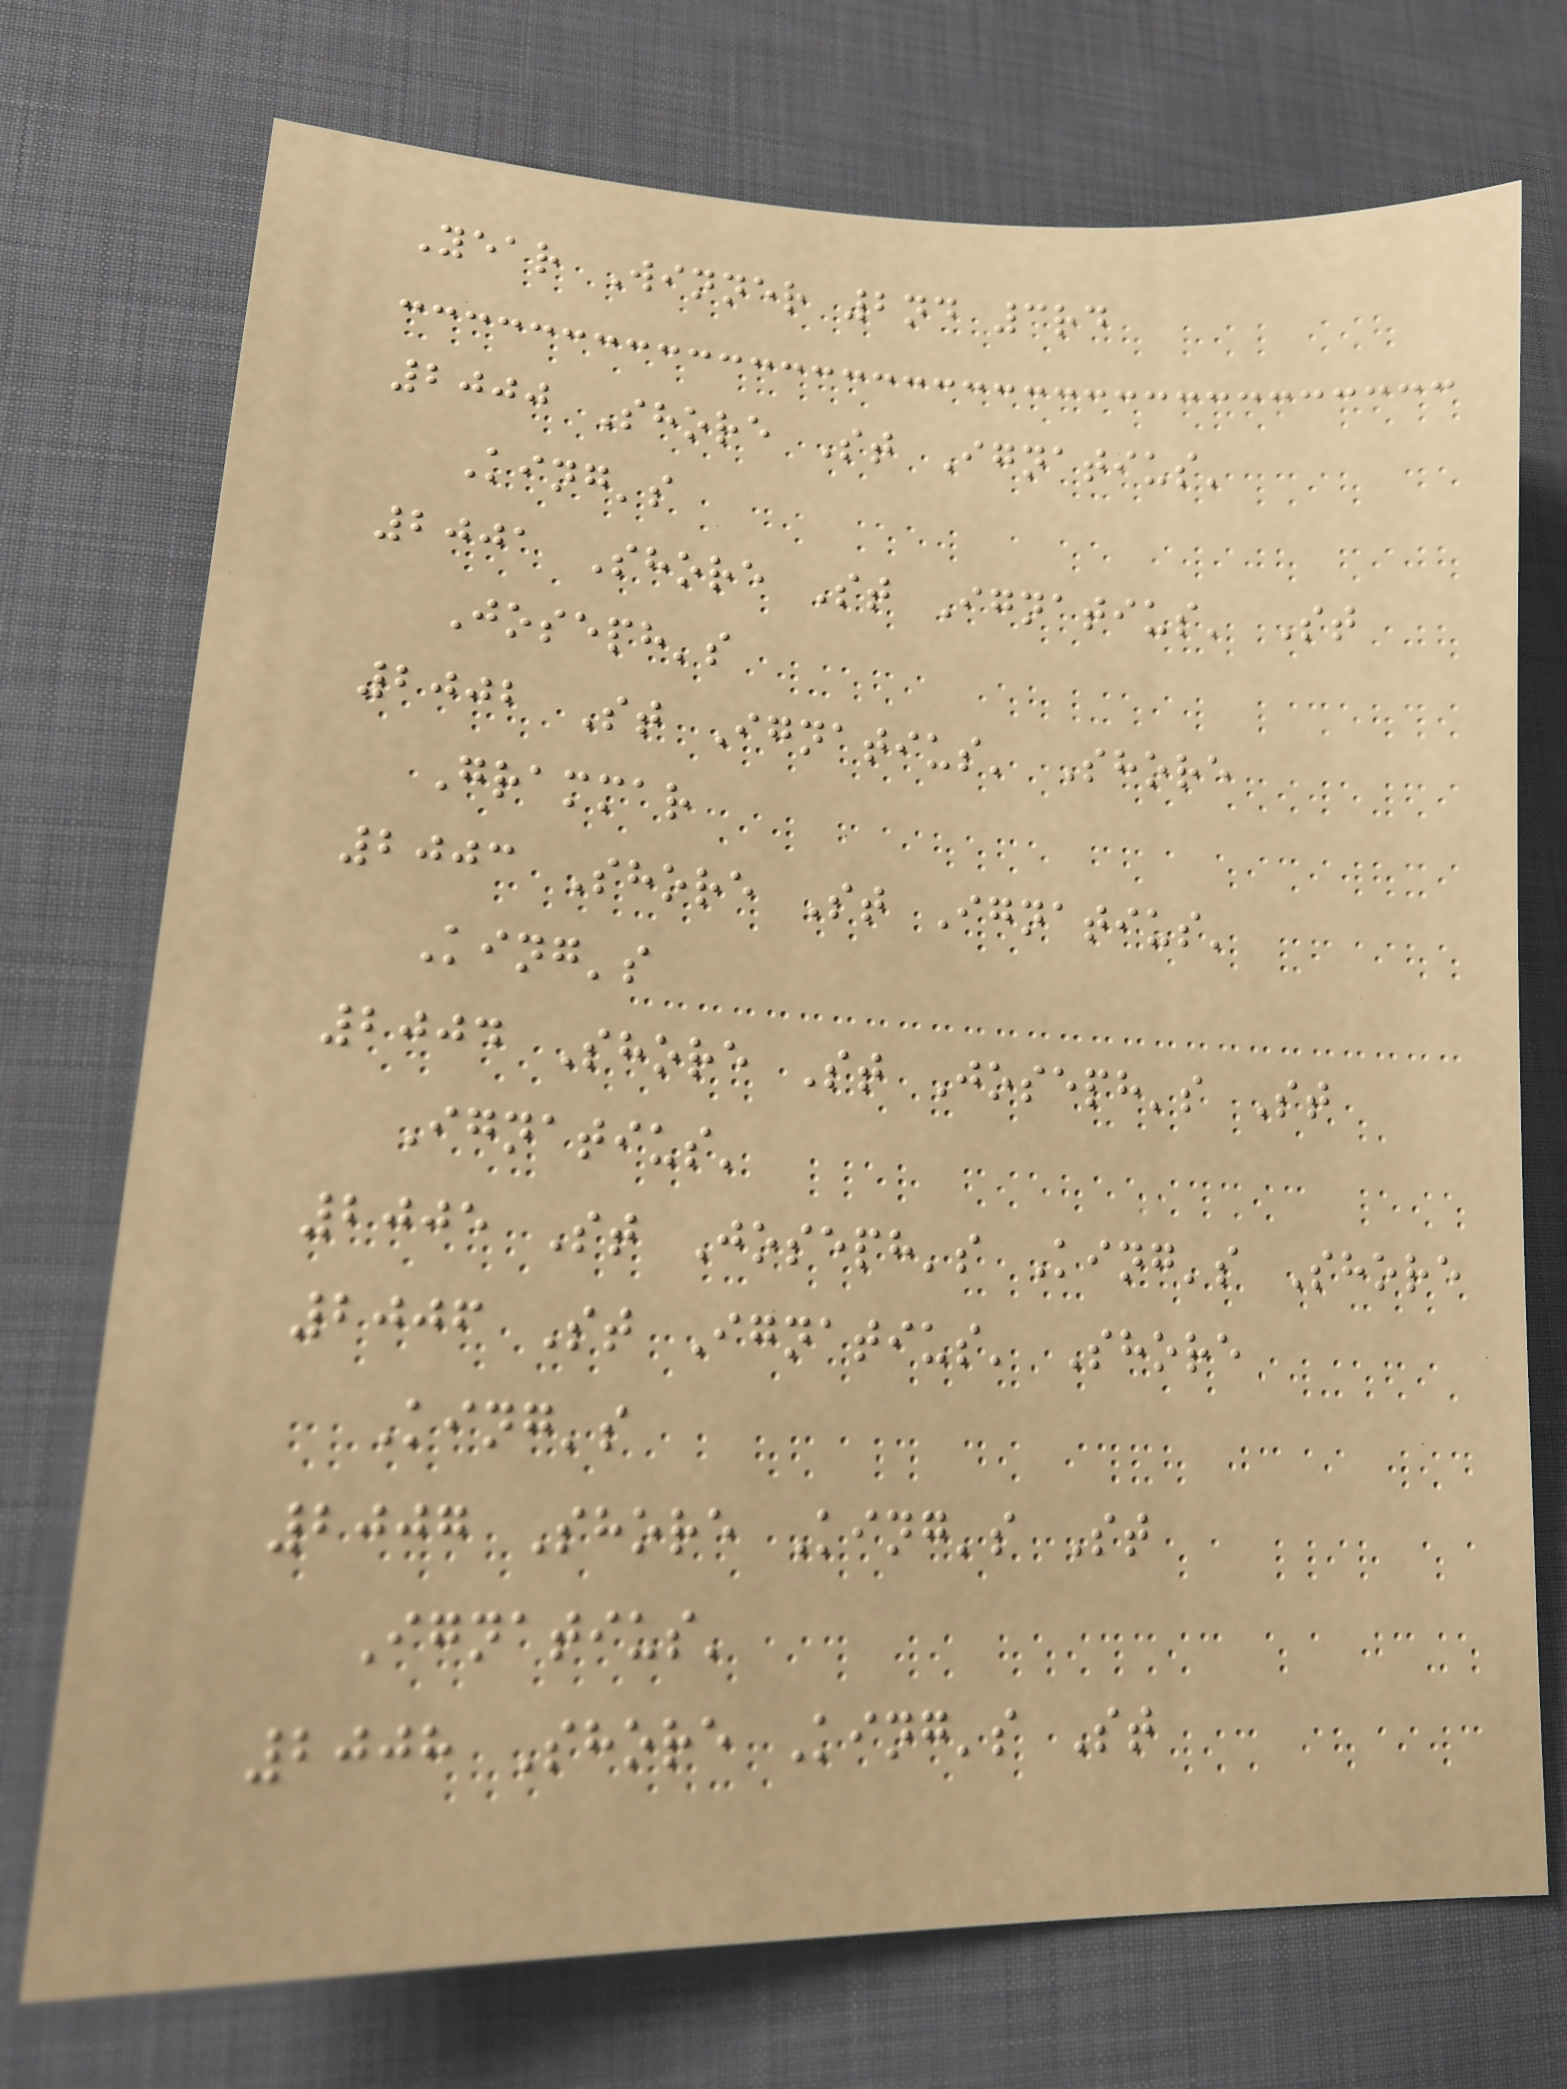Year Winner 2nd 3rd
2000 Shore St Ignatius'
King's
2001 Shore St Ignatius' St
Joseph's
2002 St Ignatius' Shore
Grammar
2003 Shore St Ignatius'
King's
2004 Shore St Joseph's St
Ignatius'
2005 St Joseph's King's Shore
2006 St Ignatius' Shore
King's
2007 Shore King's St
Ignatius'
2008 Shore King's St
